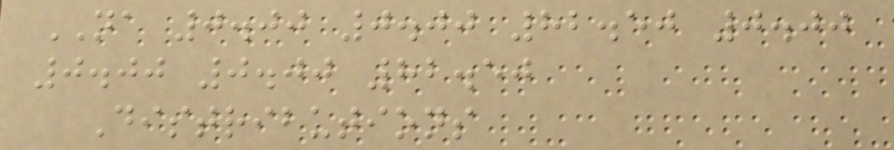NA 0.00 0.00 82.50 0.00
0.00 0.00 82.50
Distributions
